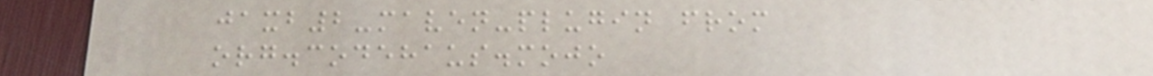jaxb2-maven-plugin from
org.codehaus.mojo
